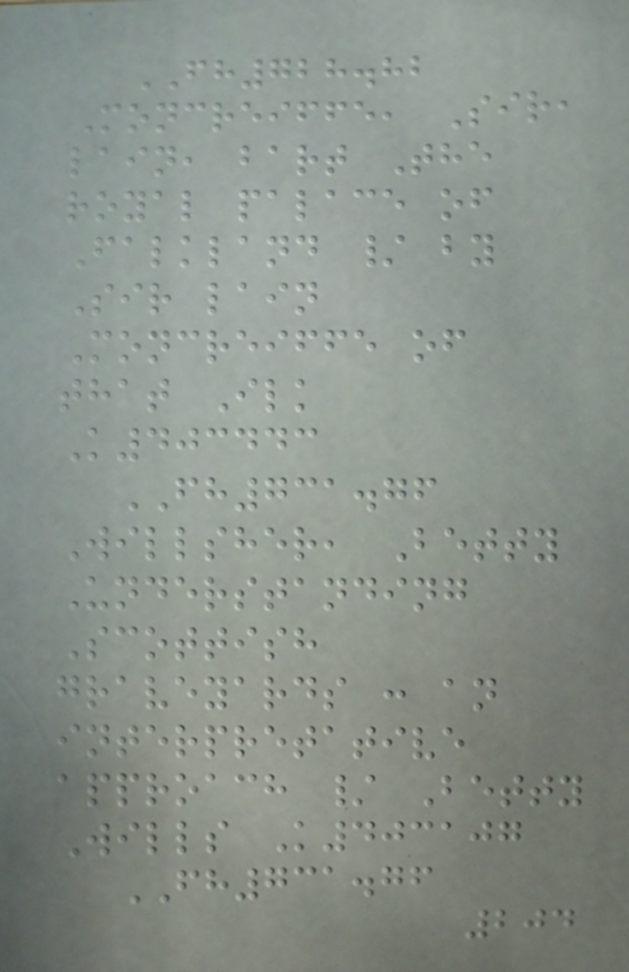FH728.82
Moncreiffe, Sir,
lain, bart The
royal palace of
Falkland / by
Sir lain
Moncreiffe of
that Ilk
K403443
FH731.76
Willsher, Betty
Understanding
Scottish
graveyards : an
interpretative
approach / Betty
Wills K403107
FH731.76
204
